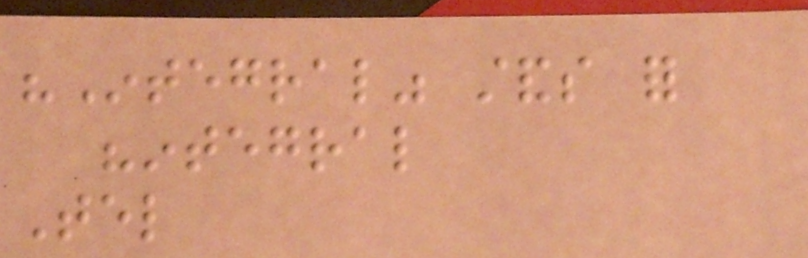"Integral" stands for
"integral
Tel
